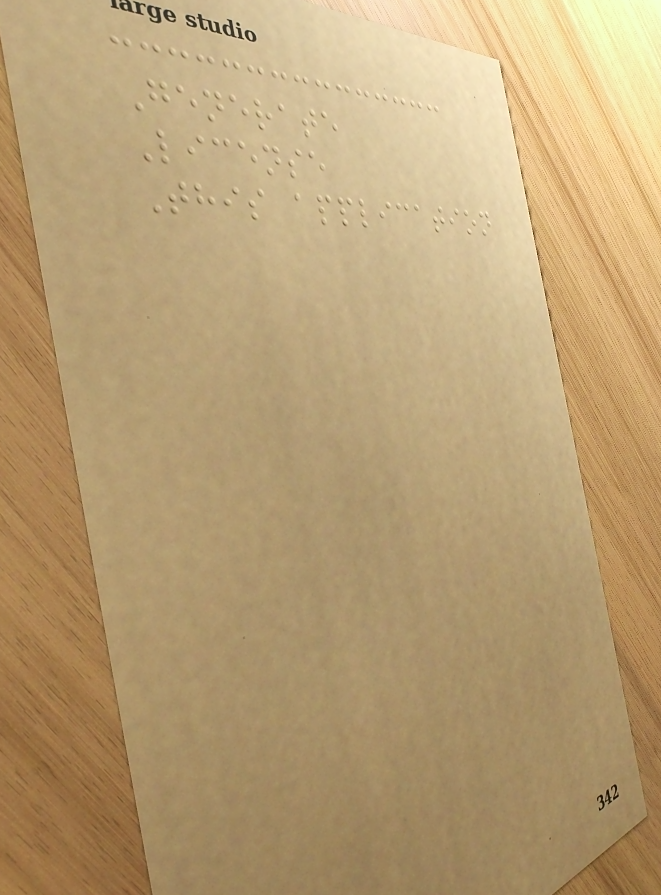Generate
License
This application
